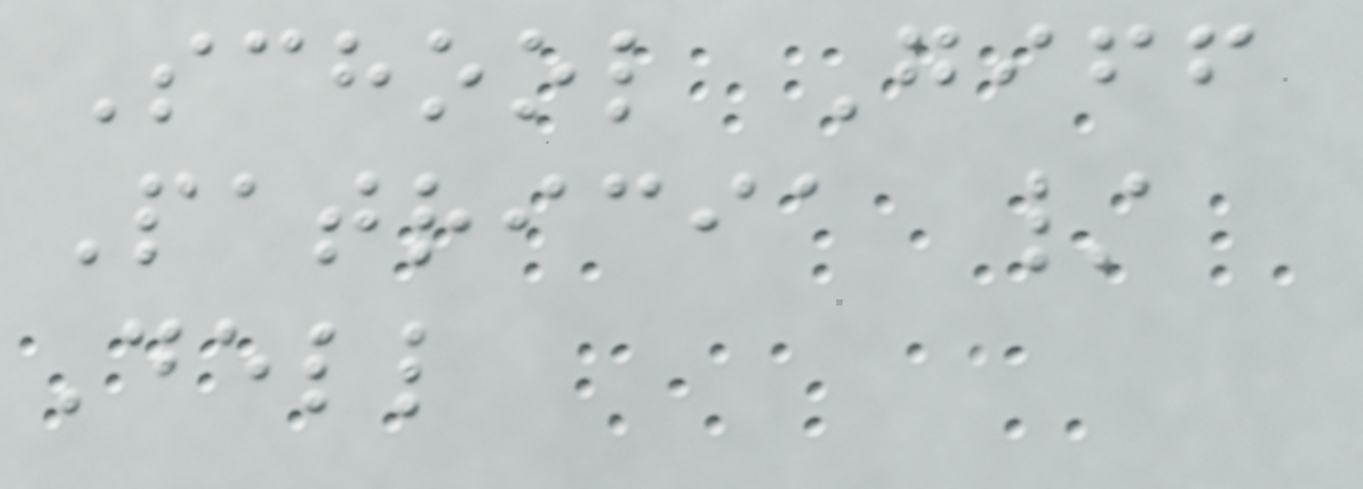School Giff
Patricia /
Dell
